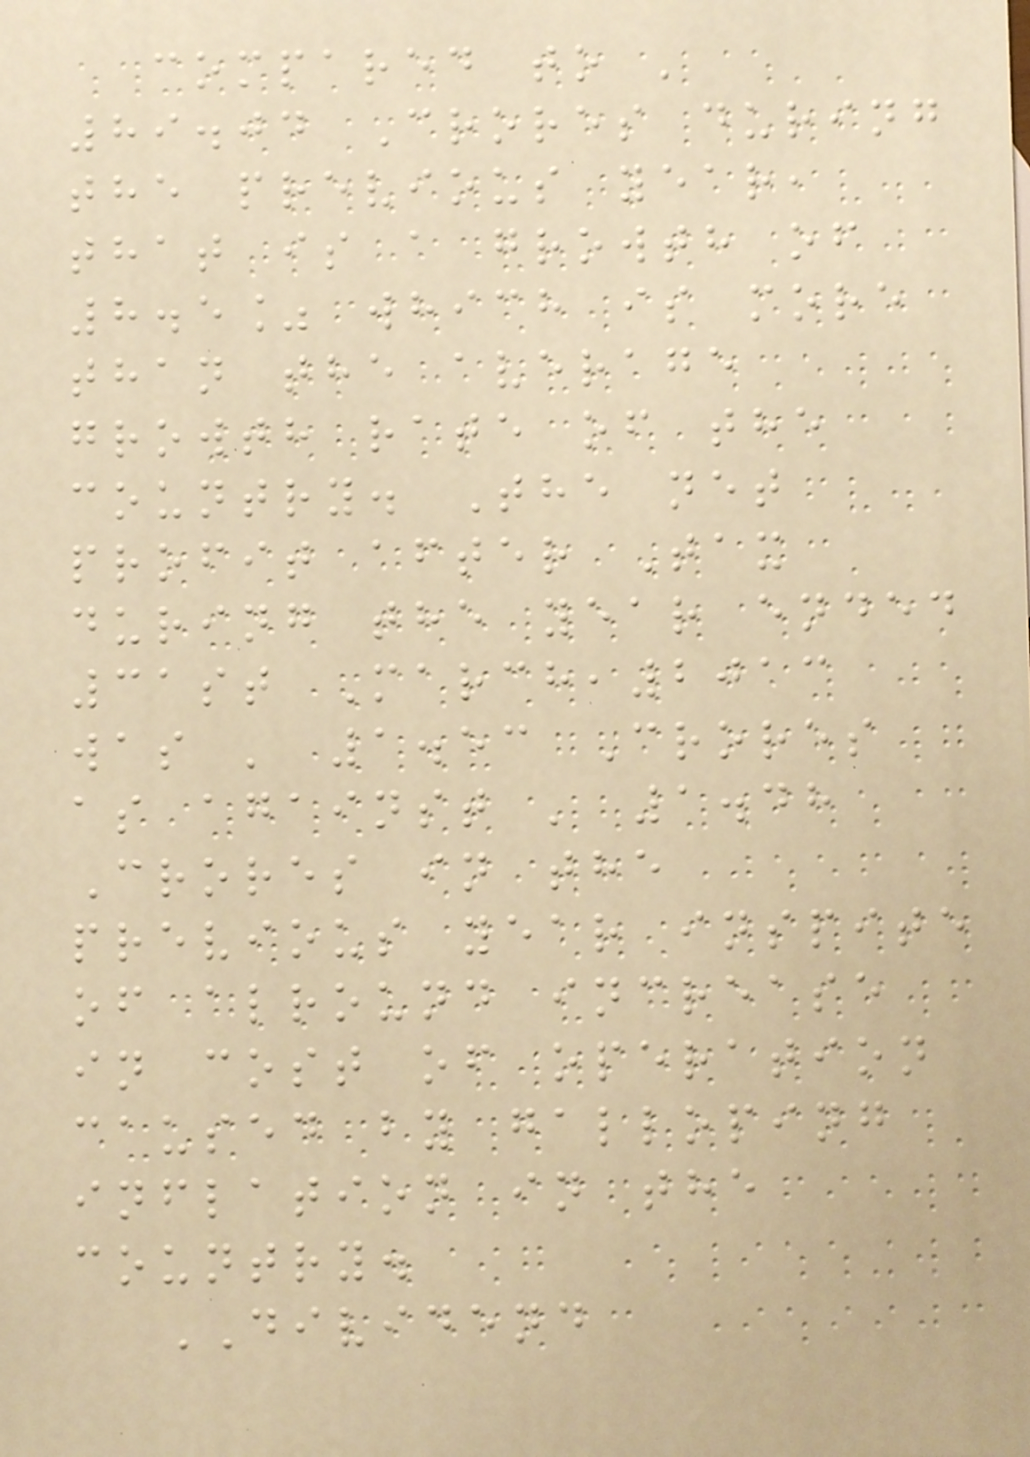compared to '
89.04 Crores during
the previous year,
that is a growth of
8.5% which is more
than the average
growth rate of the
country. The net
profit after Tax
during the year ended
31st March,2013
was ' 1.53 Crores
as against ' 1.48
Crores in the
previous year inspite
of alround increase
in cost of operation
caused by galloping
inflation in the
country.
DIVIDEND
